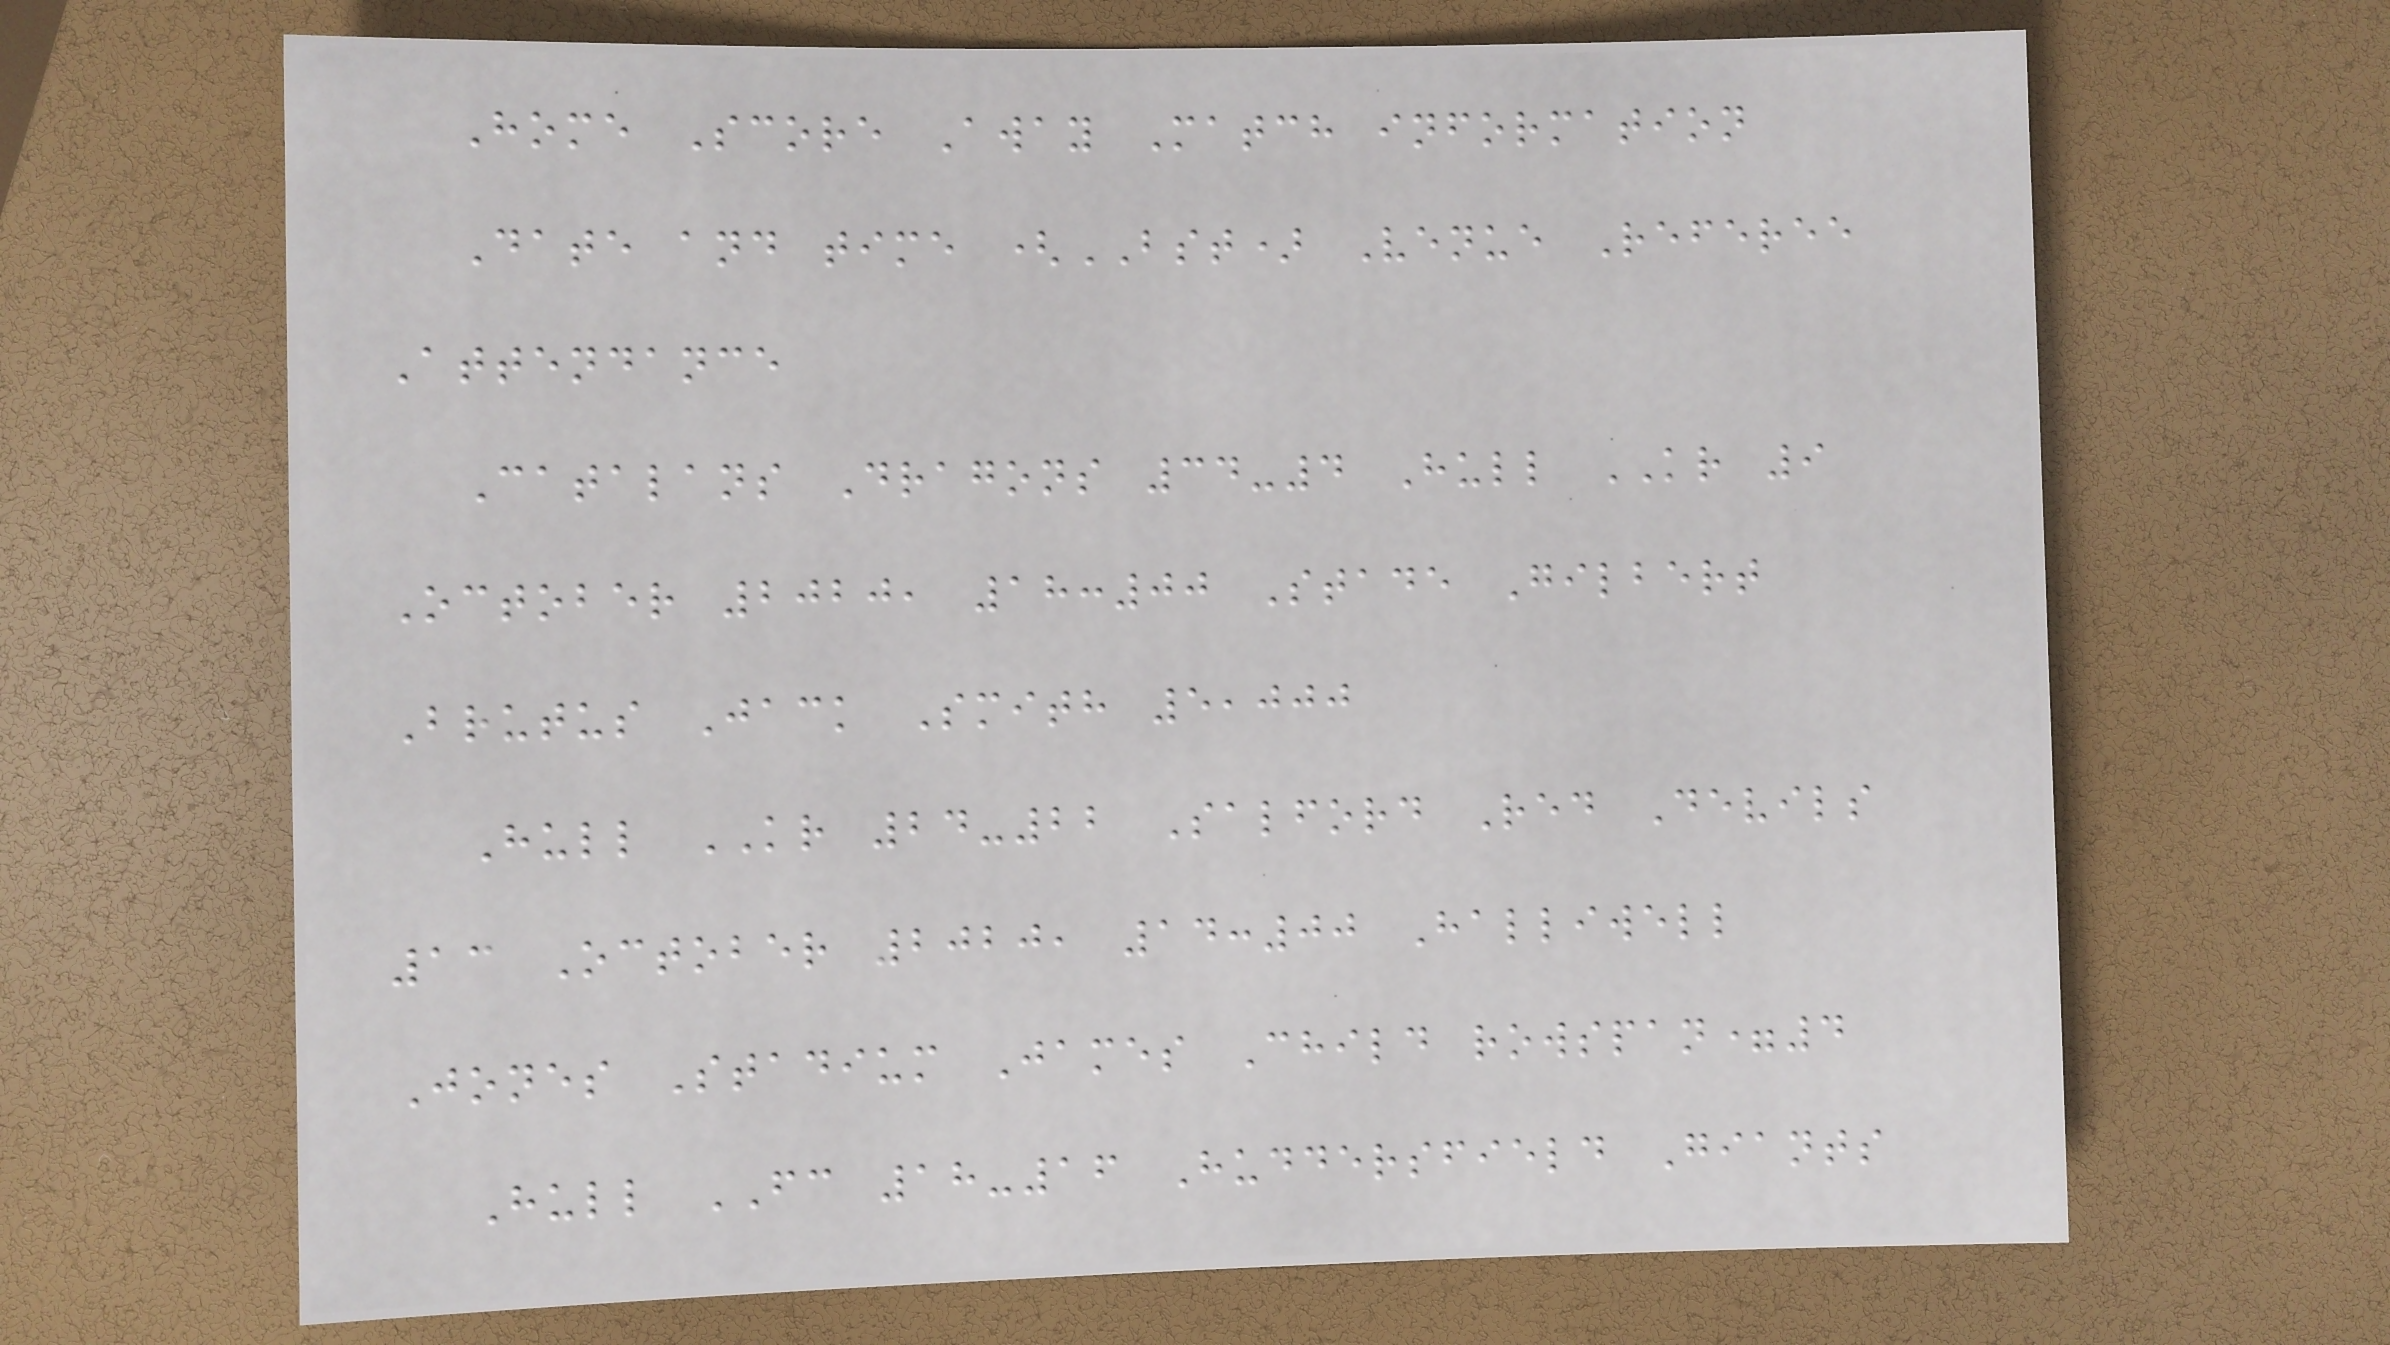Home Score Away Match information
Date and time (BST) Venue Referee
Attendance
Catalans Dragons 34-4 Hull KR 9
October 2020, 18:00 Stade Gilbert
Brutus Jack Smith 5,000
Hull KR 24-22 Salford Red Devils
13 October 2020, 14:00 Halliwell
Jones Stadium James Child rowspan=4
Hull FC 18-16 Huddersfield Giants
